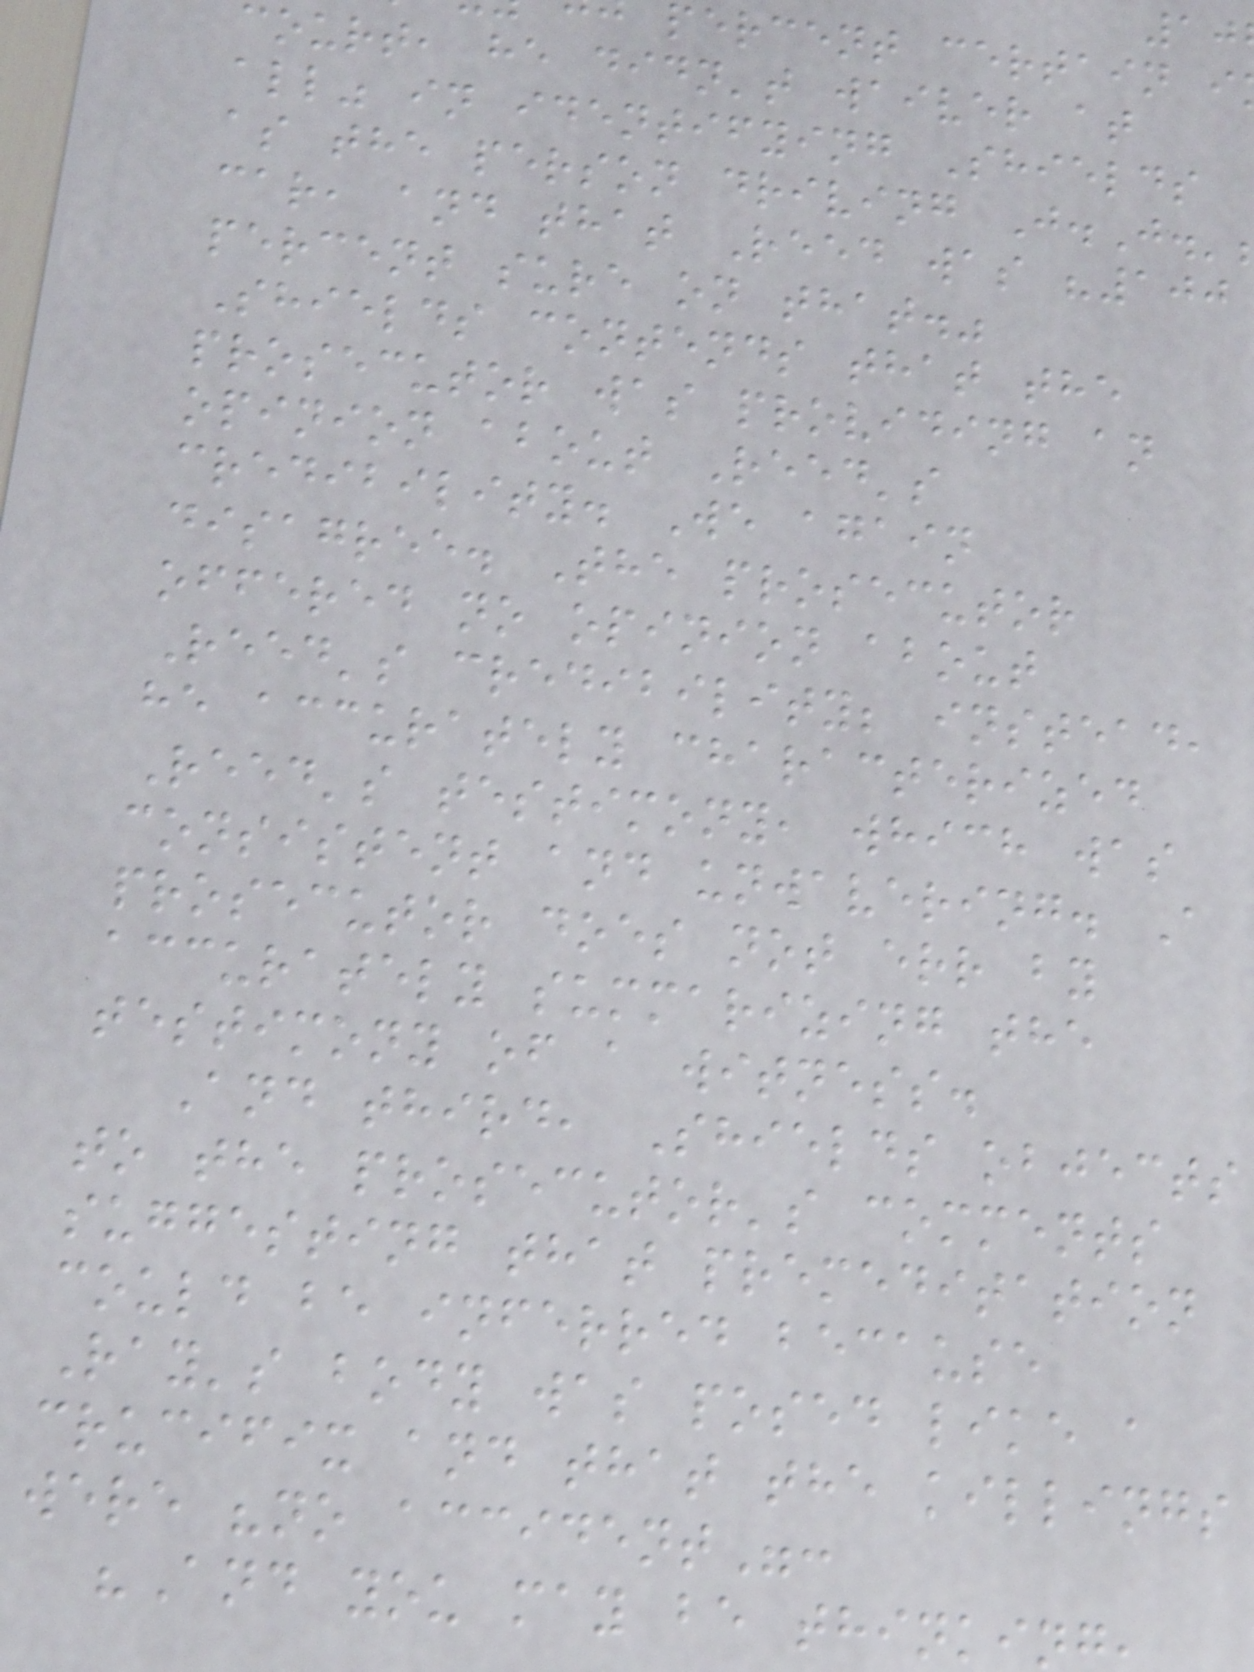percent certain i
court, he didn't waiver at
all" in identifying Shields
as the person driving J.J.'
car, and that Reed was "100
percent sure on that."
Shields contends that the
prosecutor was providing an
opinion about Reed's
credibility. We again
disagree. The prosecutor
offered no opinion about
Reed's credibility; instead,
he accurately characterized
Reed's testimony, which was
consistent and unwavering. A
prosecutor does not err by
accurately summarizing the
testimony of a witness.
And third, Shields objects
to the prosecutor's comments
suggesting that premeditation
could be inferred because
Ray's body was posed like a
crucifix and that the killings
were "no accident":
"And you may be thinkin
